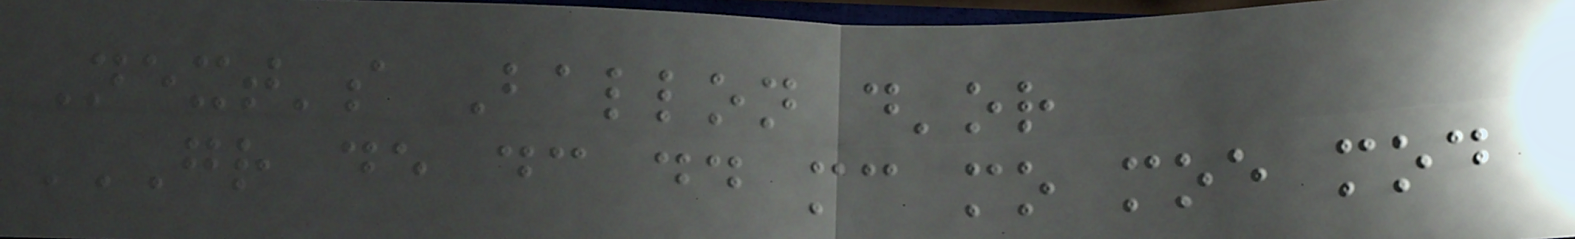Next's Ballon d'or
GR DE DC DD MC MO MOE MOD
